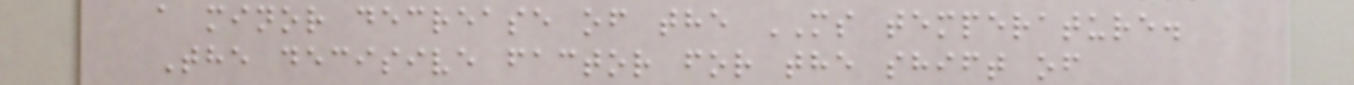a minor decrease of the MS temperature.
The decisive factor for the shift of
